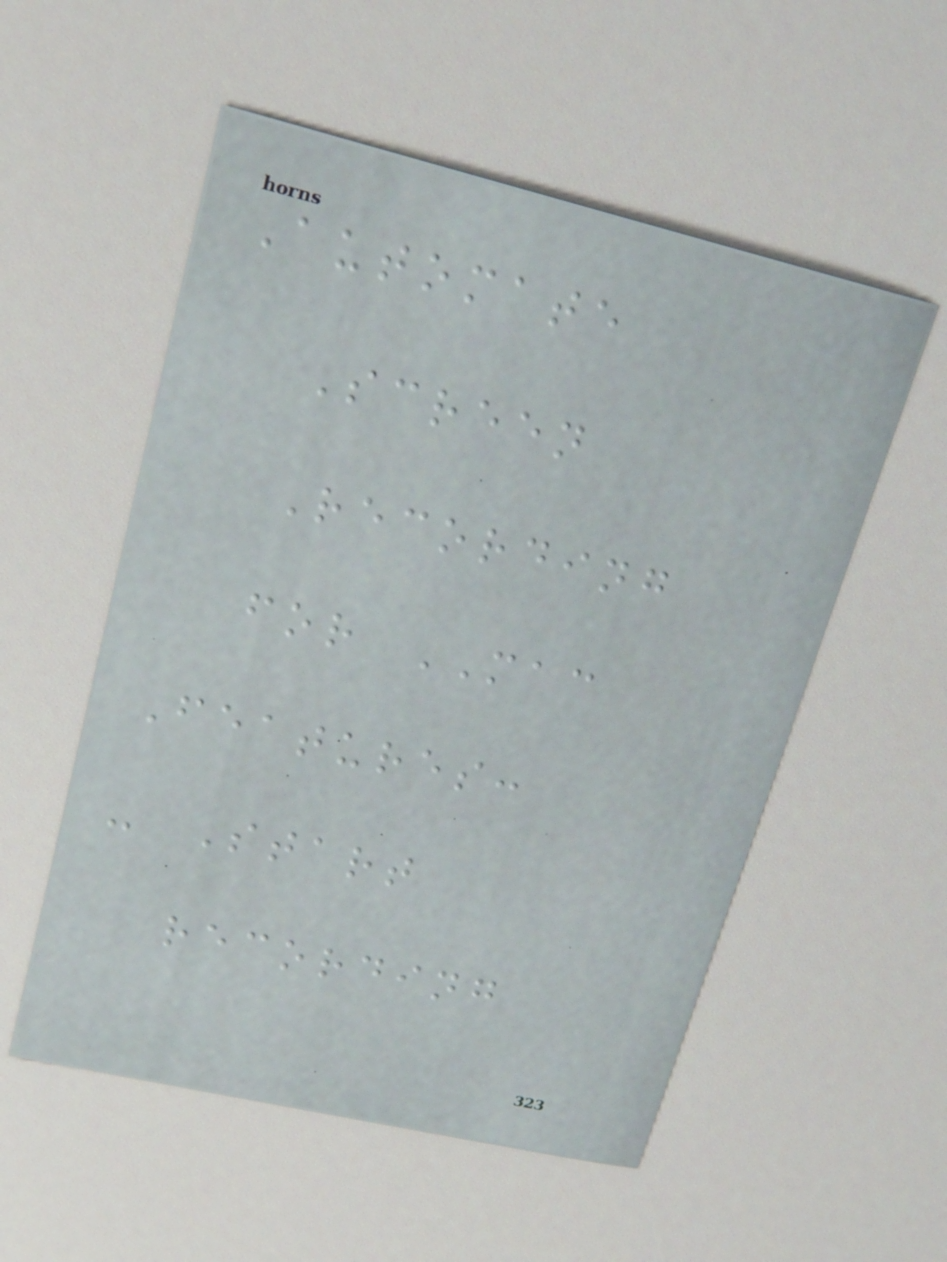Automate
Screen
Recording
for MAC
Features:
- Start
recording
